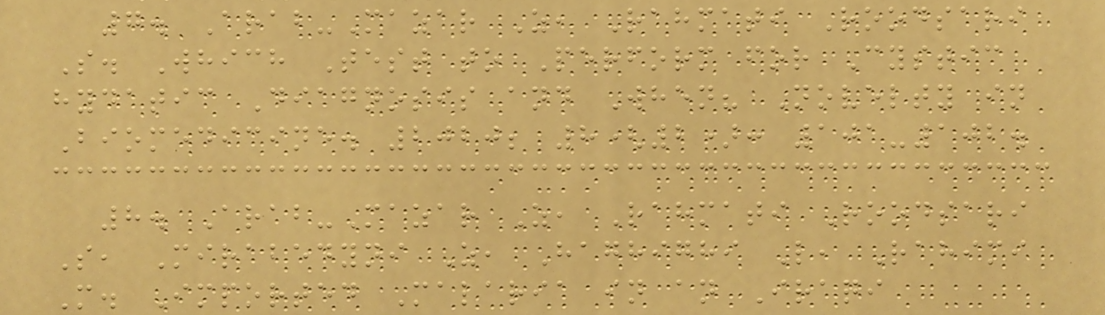7. Arab-Mazar Z, Rahmati Roodsari
S. Which Test to Perform for Cystic
hydatic Diagnosis and When? Novelty in
Biomedicine. 2020; 8(2): 101-102.
8. Arab-Mazar Z, Rahmati Roodsari
S, Mirabedyni Z, Haghighi L, Rahimi
M. Imported Malaria in an Iraqi
